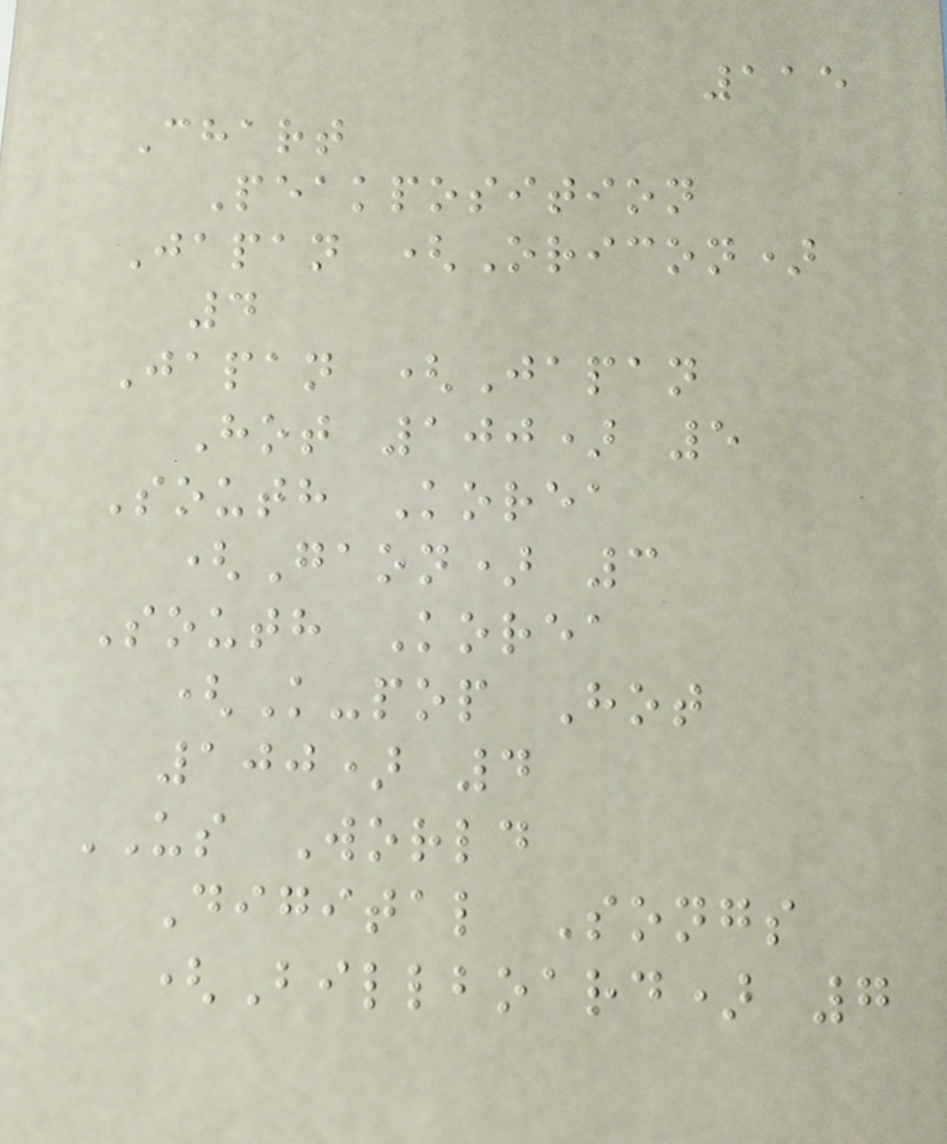115
Chart
Peakposition
Japan (Oricon)
4
Japan (Japan
Hot 100) 5
South Korea
(Gaon) 3
South Korea
(K-pop Hot
100) 4
US World
Digital Songs
(Billboard) 7
